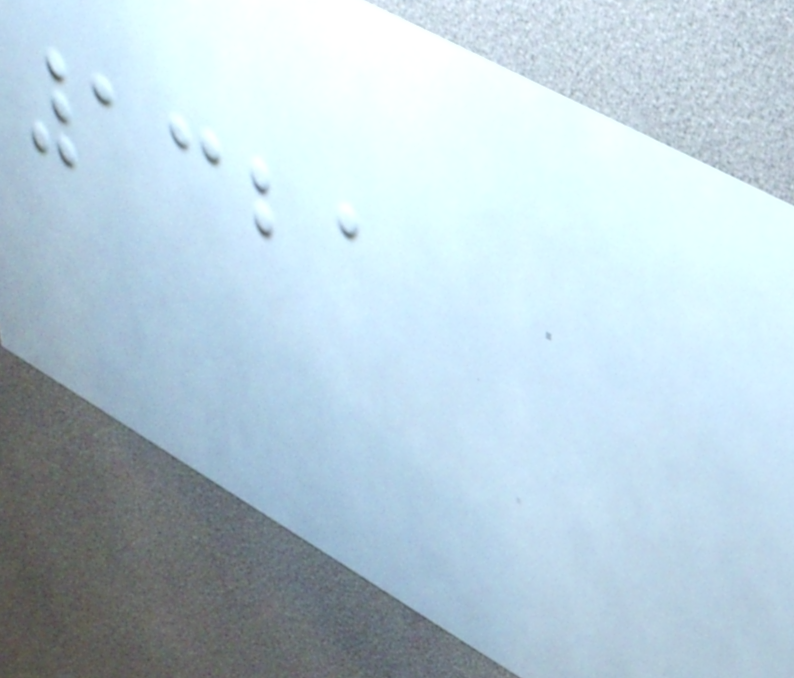1321
